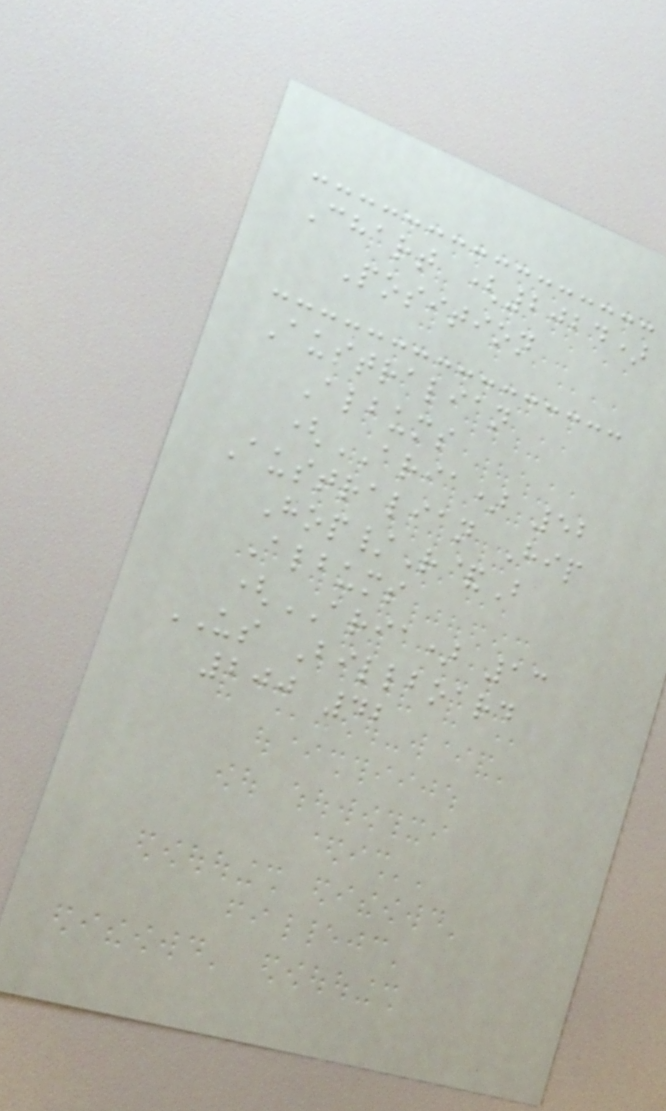Chart (2024)
Position
Australian
Albums
(ARIA) 52
Australian Hip
Hop/R&B
Albums
(ARIA) 13
US Billboard
200 42
